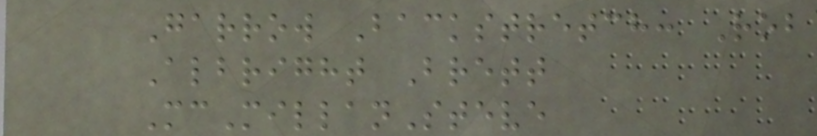Garrow Backstretch: Rob
Albright Brett
McMillanSteve
